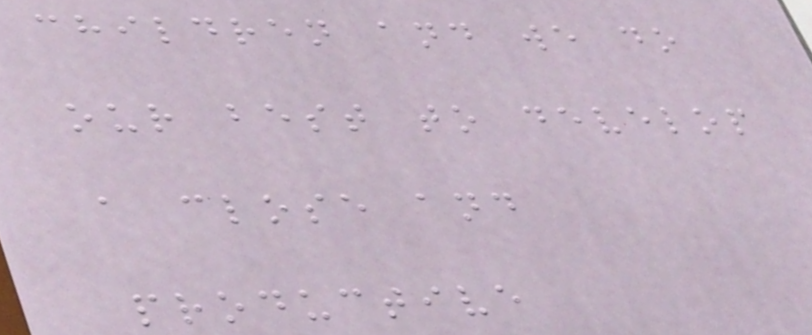children and we do
our best to develop
a close and
productive
